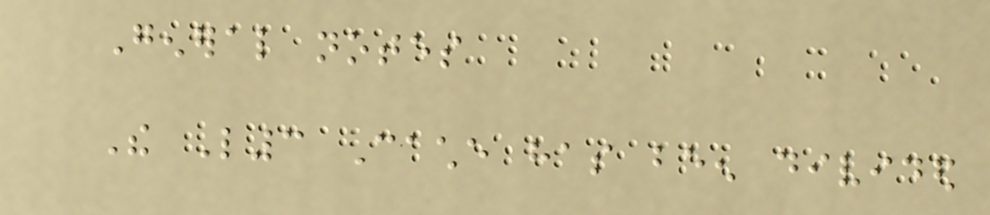General notes
The L3 Cache has been divided
